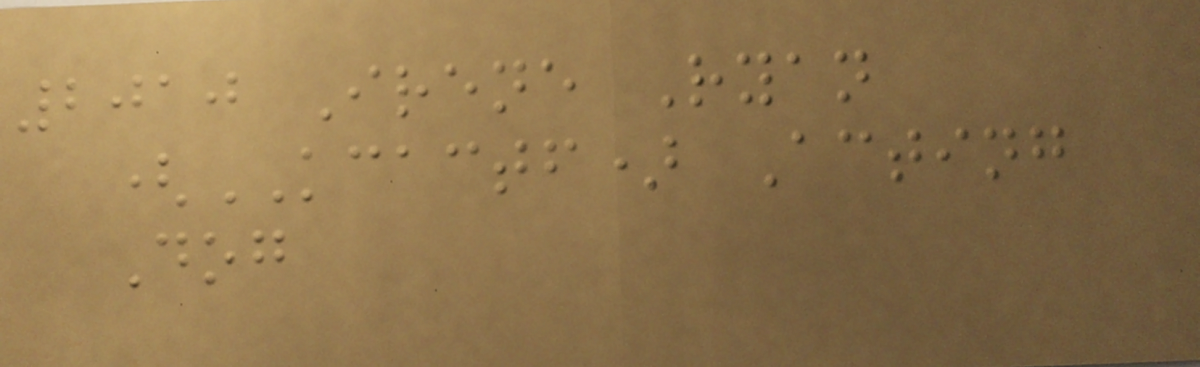2010 Irene Ryan
(KCACTF) Acting
Dog
